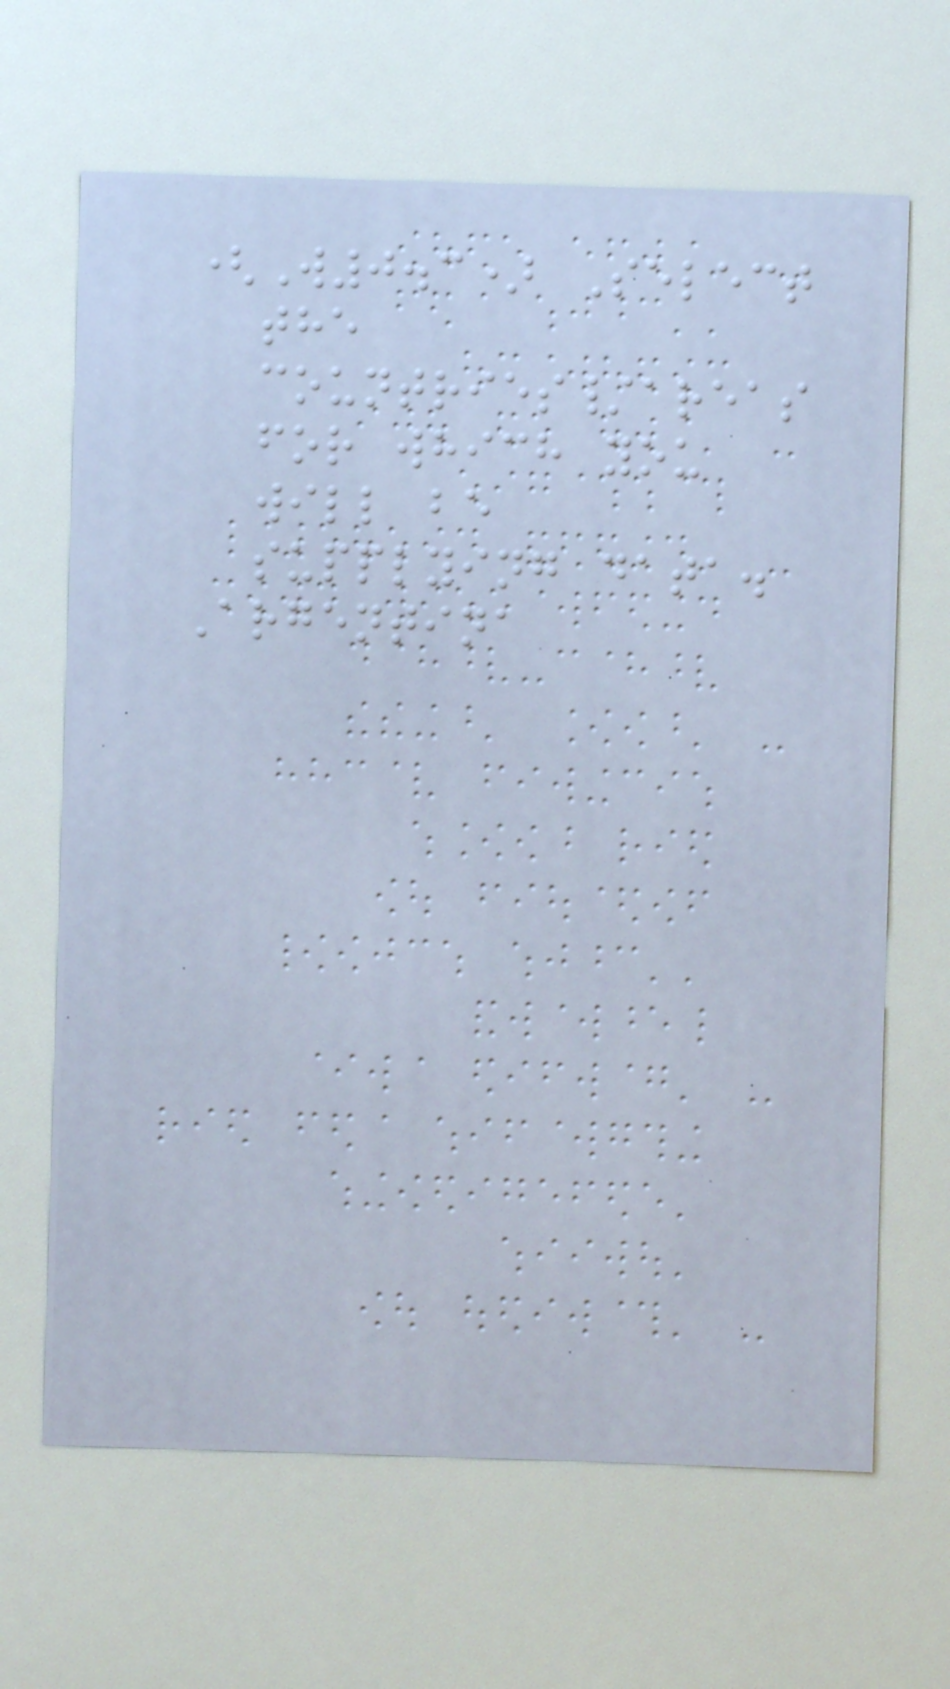(W0.3) Select
the
countries/areas
for which you
will be
supplying data.
Argentina
